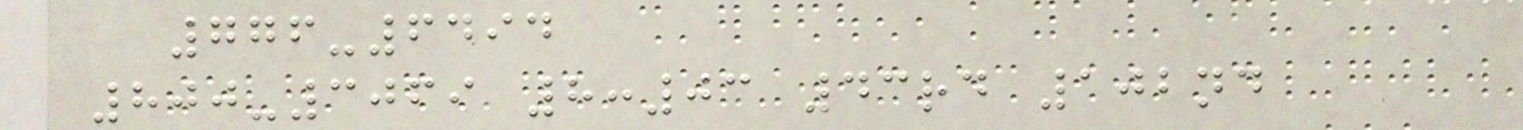776-6494
800-3069 8:03 43rd 102nd
